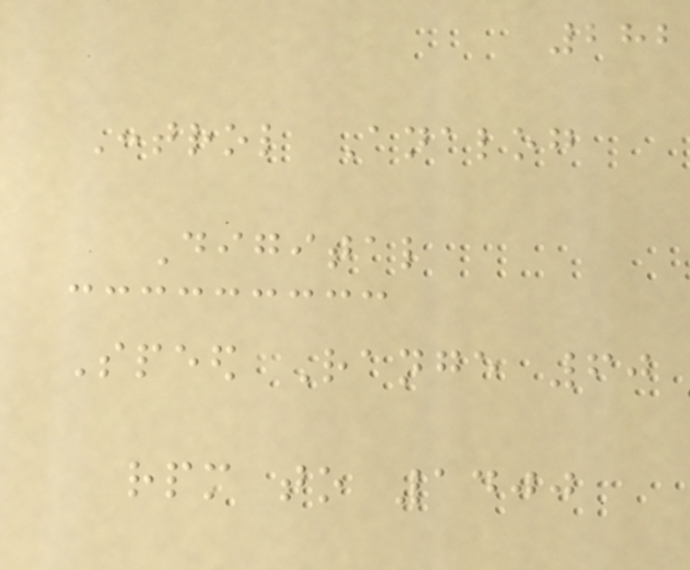282
Control Analog
Digital
Speed Range 60
rpm to 1400
